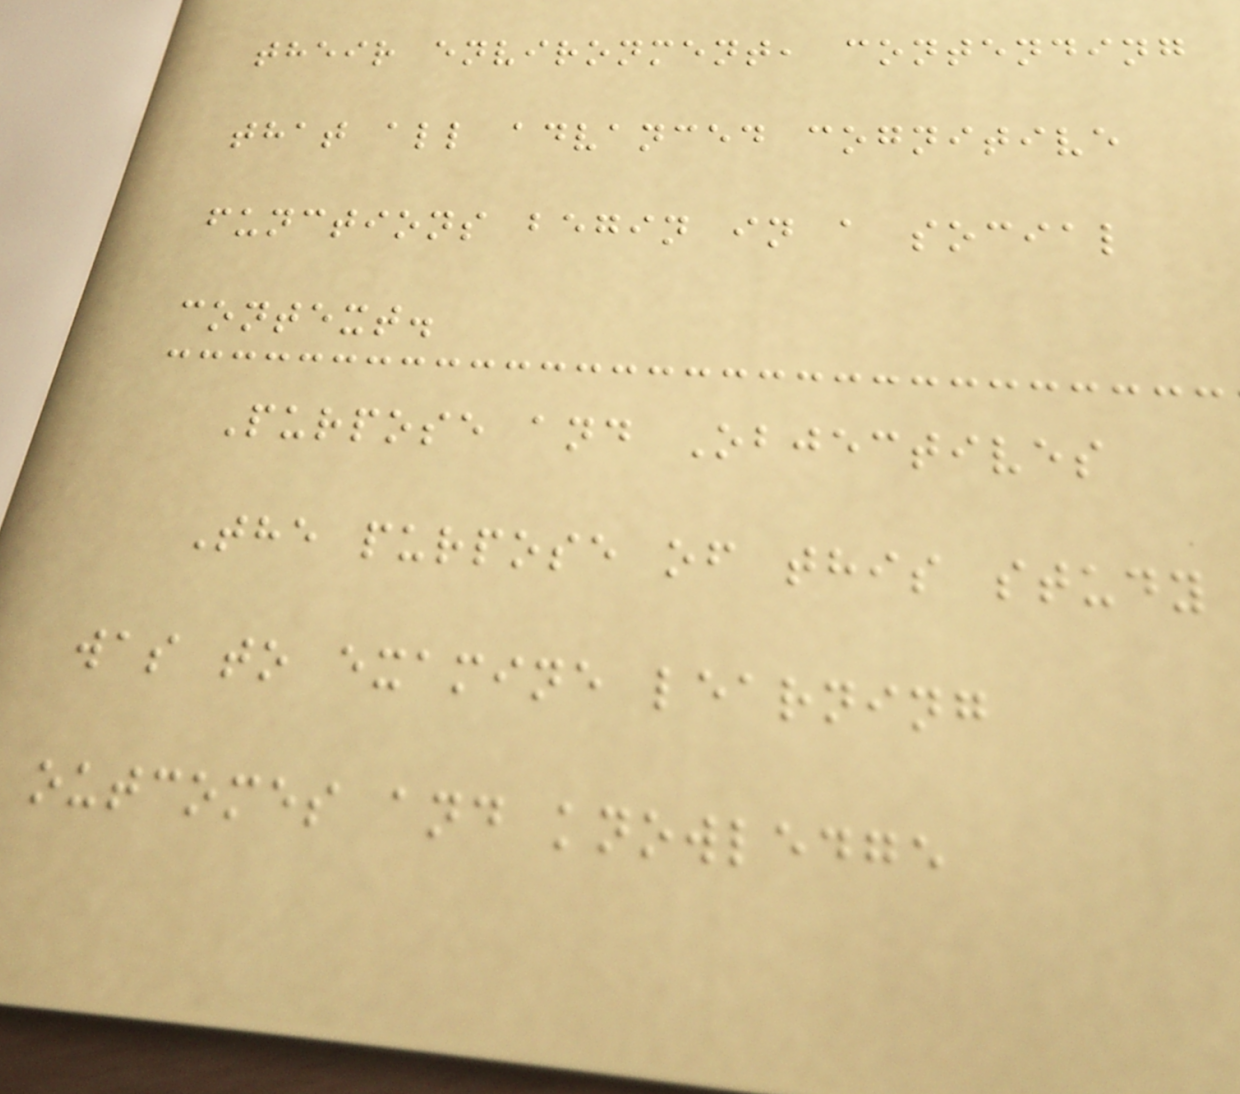their environment, contending
that all advanced cognitive
functions begin in a social
context.
Purpose and Objectives
The purpose of this study
was to examine learning
outcomes and knowledge
